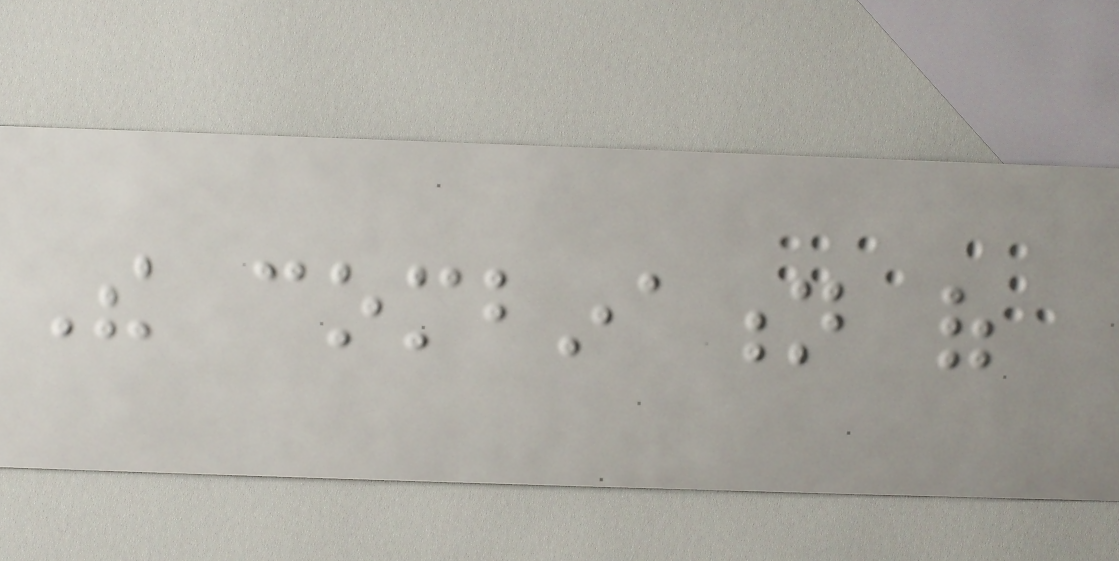The combination of
